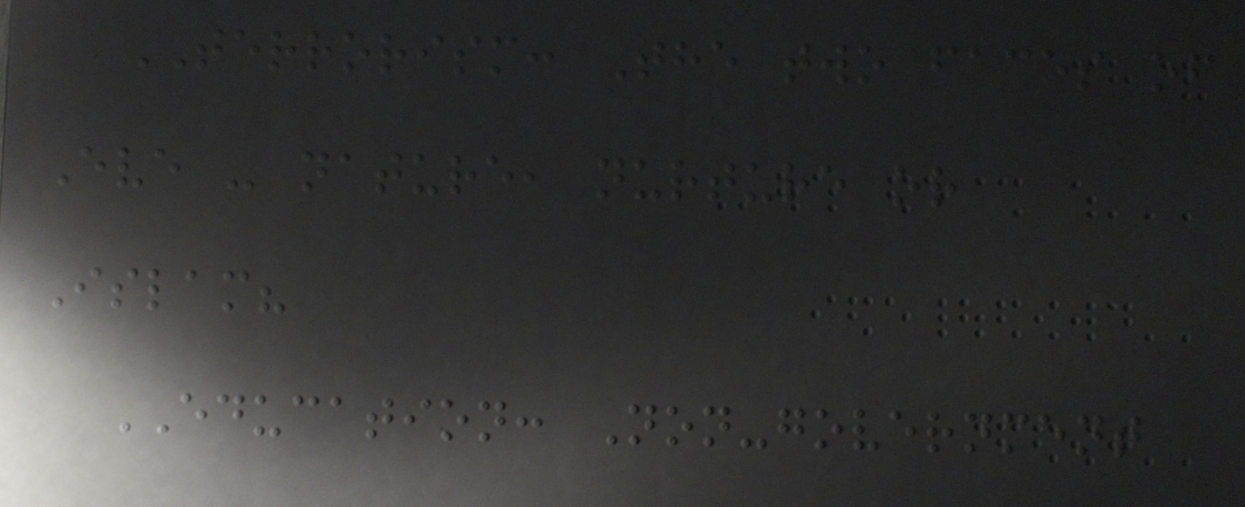TERRORISM: The two faces of
Eve - nature, nurture or
Islam?
EDUCATION: Non-government
